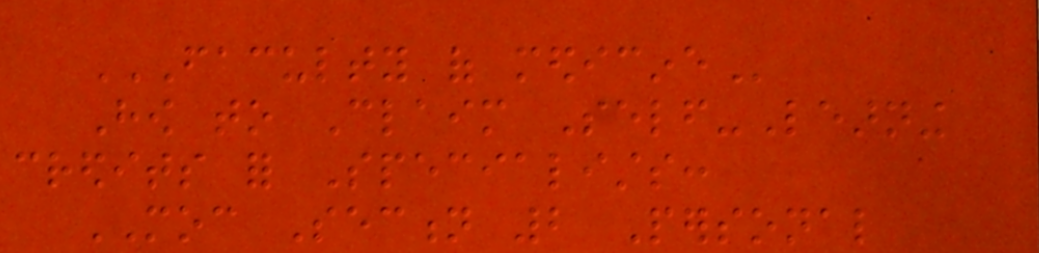FACULTY OF MEDICINE
How to Claim Self-Learning
credits for Specialists:
MOC Section 2 Personal
